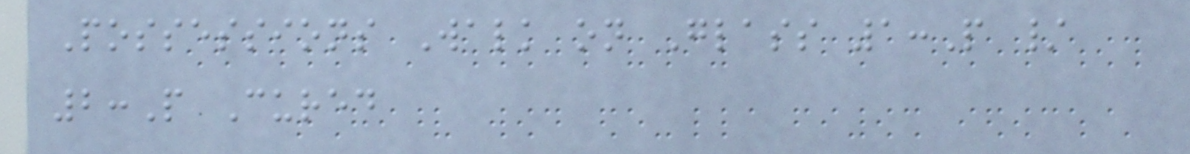Possessions Walk on Glass 1:P /
2:P Cured
